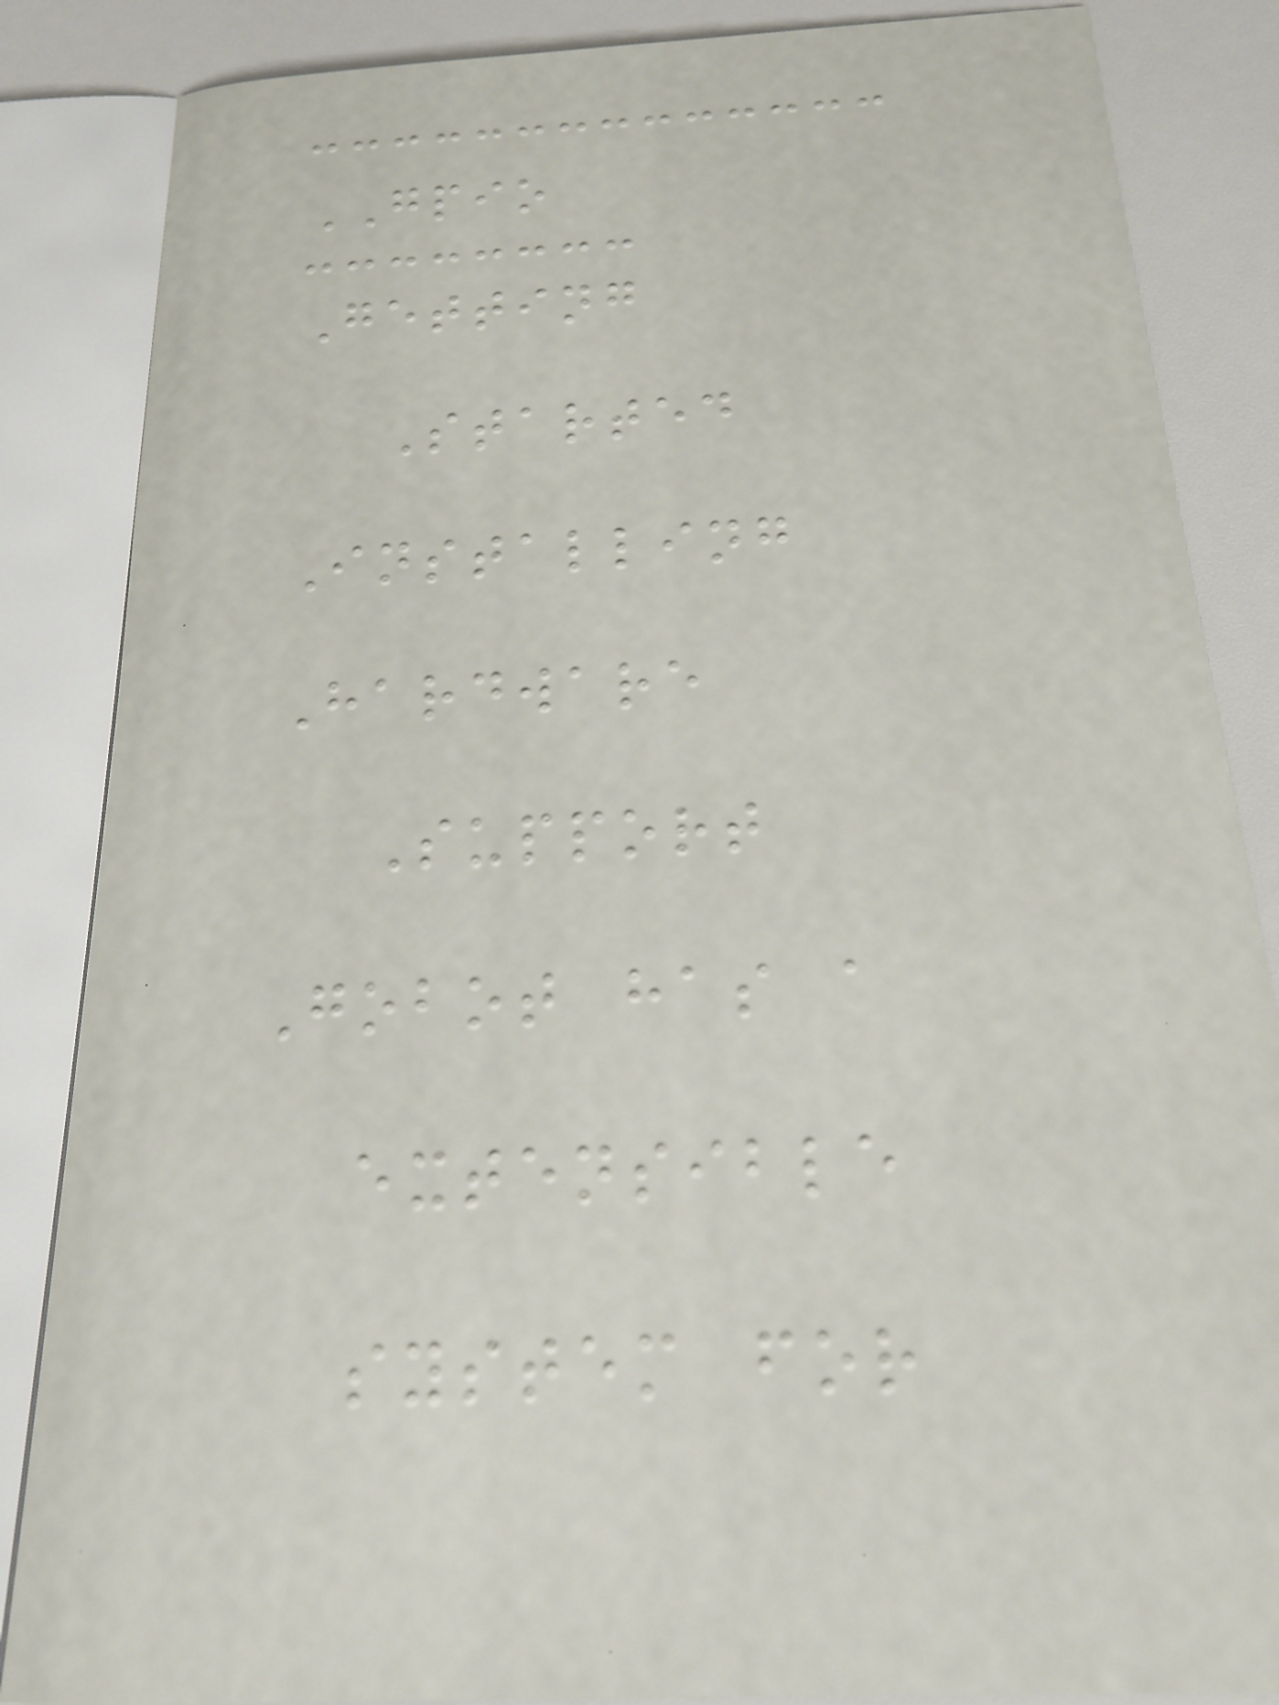GPIO
Getting
Started
Installing
Hardware
Support
Gobot has a
extensible
system for
